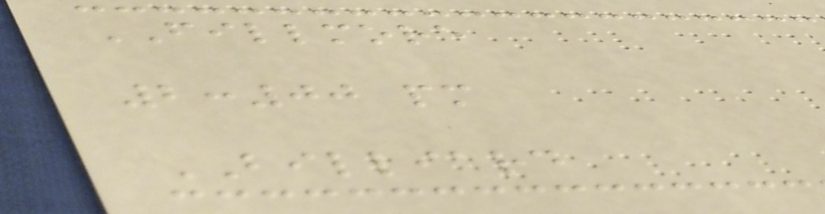FILLMORE
2:00 pm
BILLIARD
